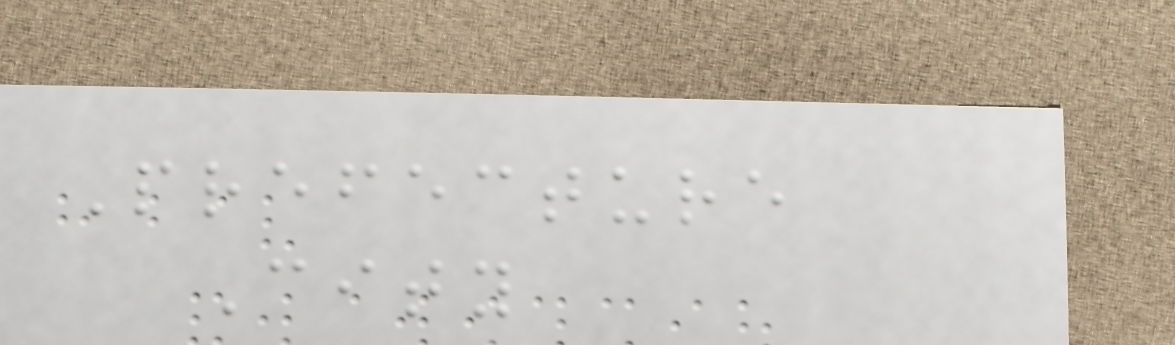Prefecture
City
